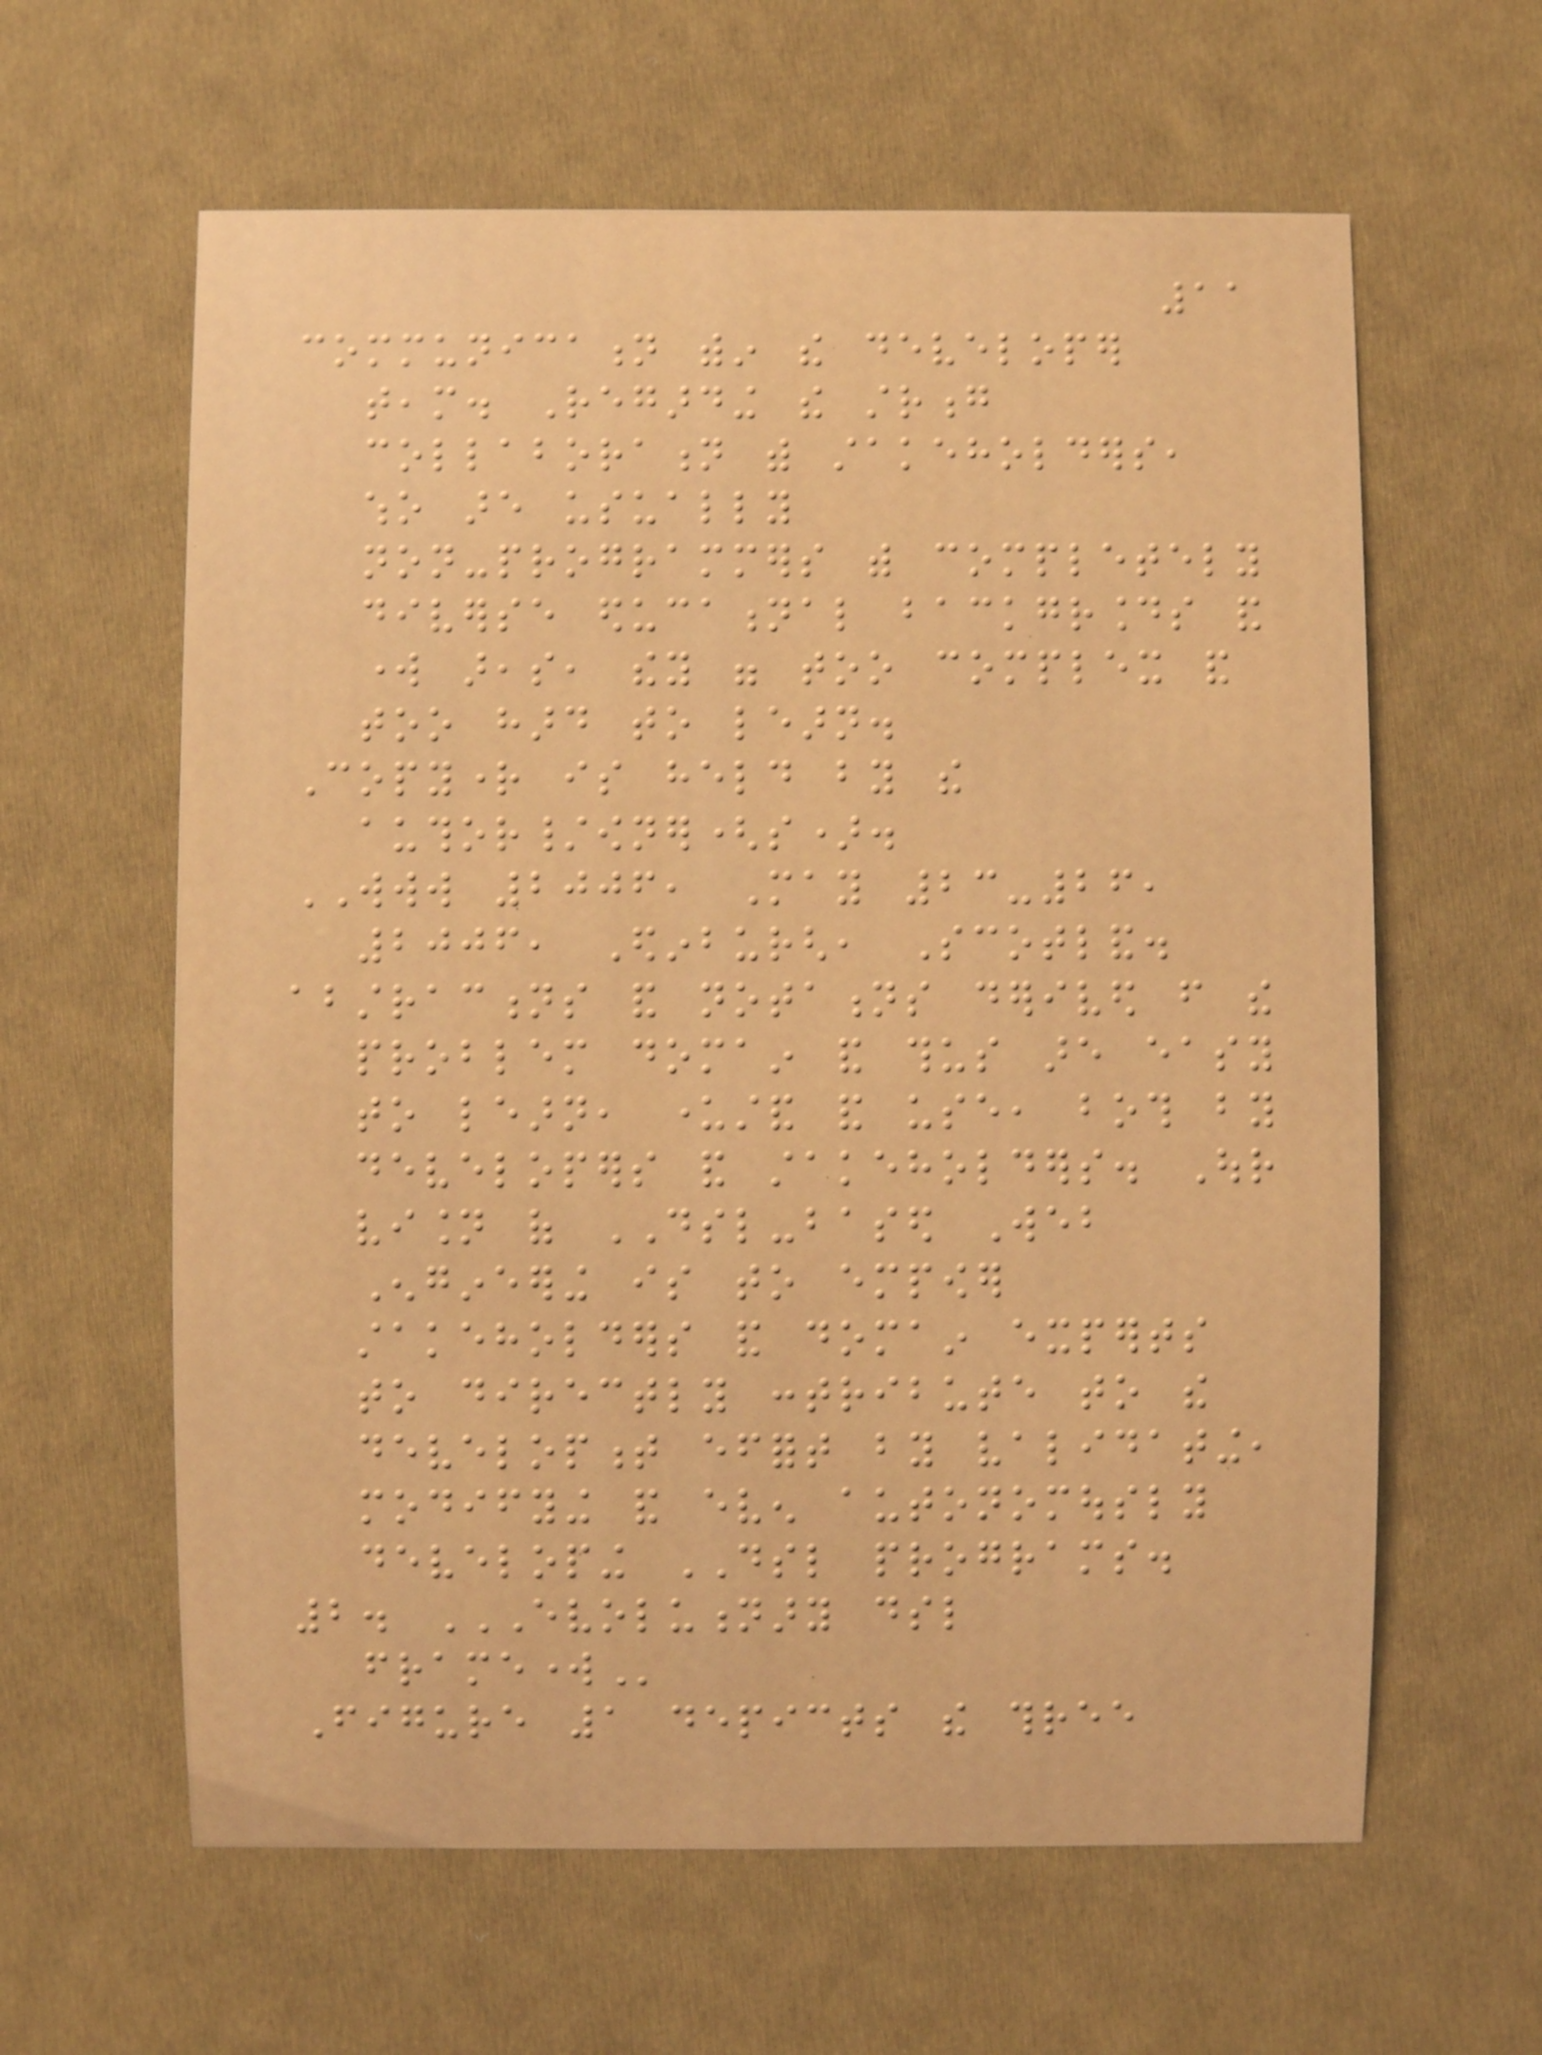11
communication within the developer
team. Regarding the strong
collaboration with stakeholders,
who are usually
non-programmers with completely
diverse educational backgrounds and
work areas, they were too complex and
too hard to learn.
Copyright is held by the
author/owner(s).
WWW 2006, May 23-26,
2006, Edinburgh, Scotland.
abstractions and notations derived from the
problem domain and thus are easy
to learn, understand and use, both by
developers and stakeholders. Our
vision of DSL-based Web
Engineering is to empower
stakeholders and domain experts
to directly contribute to the
development effort by validating,
modifying and even autonomously
developing DSL programs.
2. EVOLUTIONARY DSL
FRAMEWORK
Figure 1 depicts the three
